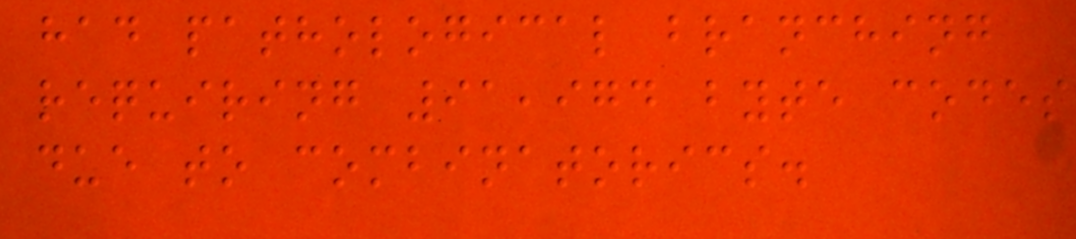had pathological branching
requiring 91,974 byte codes
due to combinatorics.
